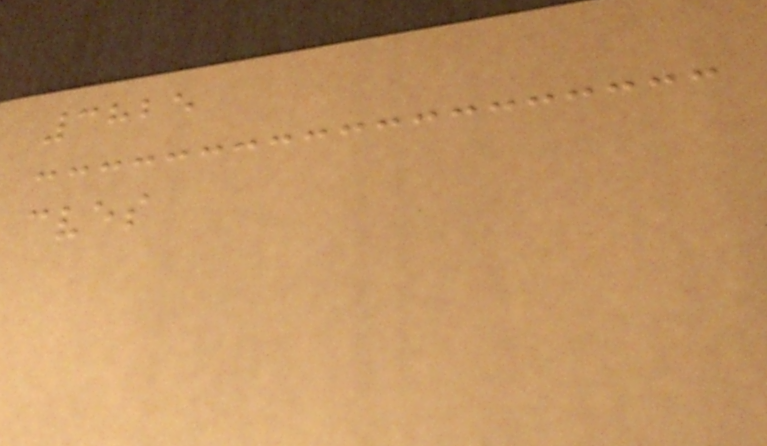3825
cves
